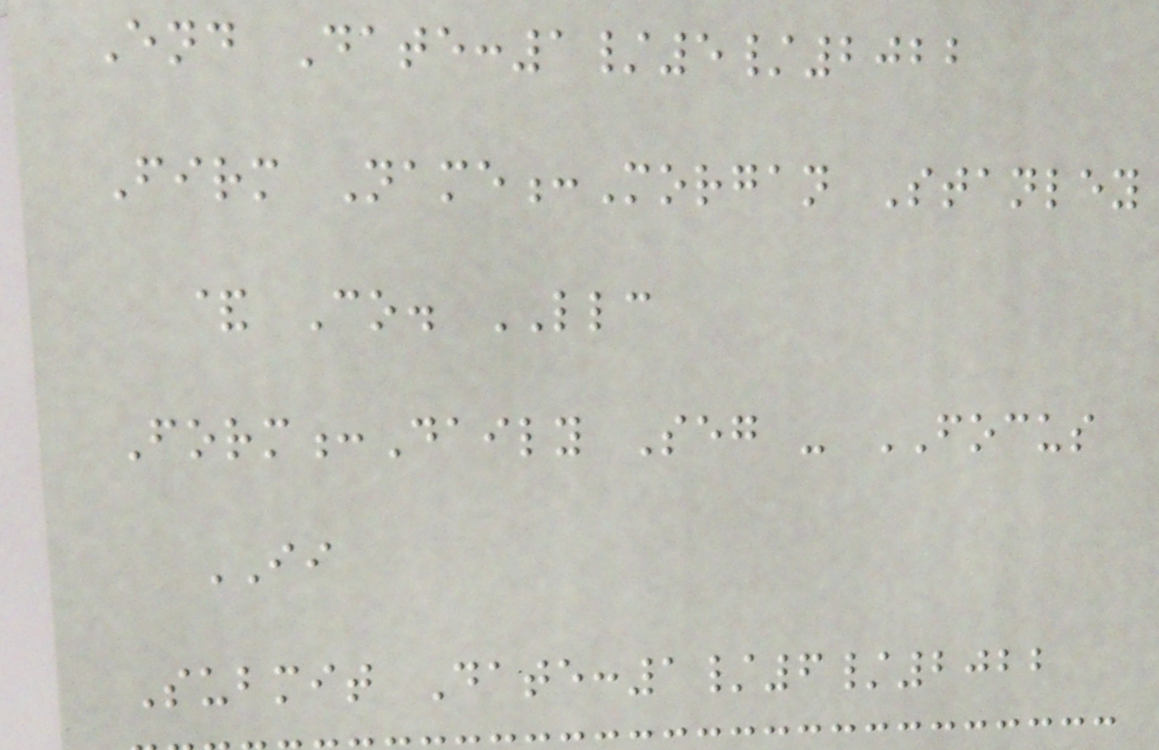End Date:1/5/2022
Firm Name:Morgan Stanley
& Co. LLC
Form:Daily Seg - FOCUS
II
Submit Date:1/6/2022
